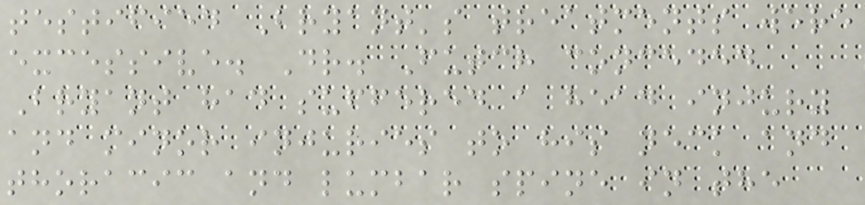testified Bryant's treatments were
excessive. Dr. Futch conceded
Bryant had suffered a head injury
and minor injuries to his neck and
thoracic and lumbar spine in the
